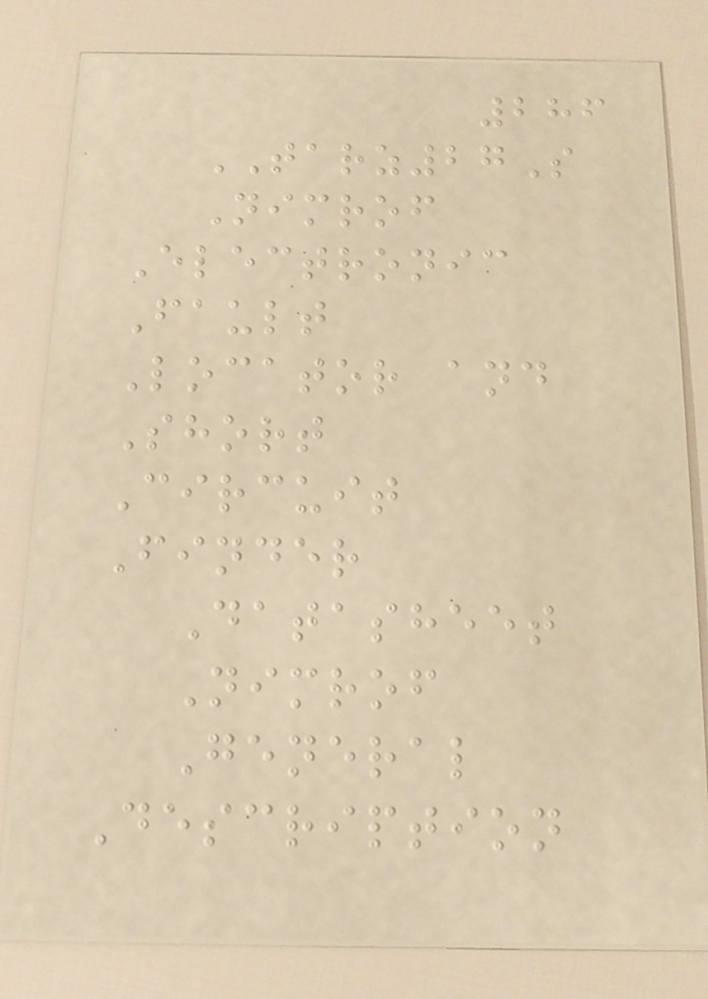286
TARZ27S
Nimrof
Electronic
Fault
Locator and
Short
Circuit
Finder
Datasheet
Nimrof
General
Description
